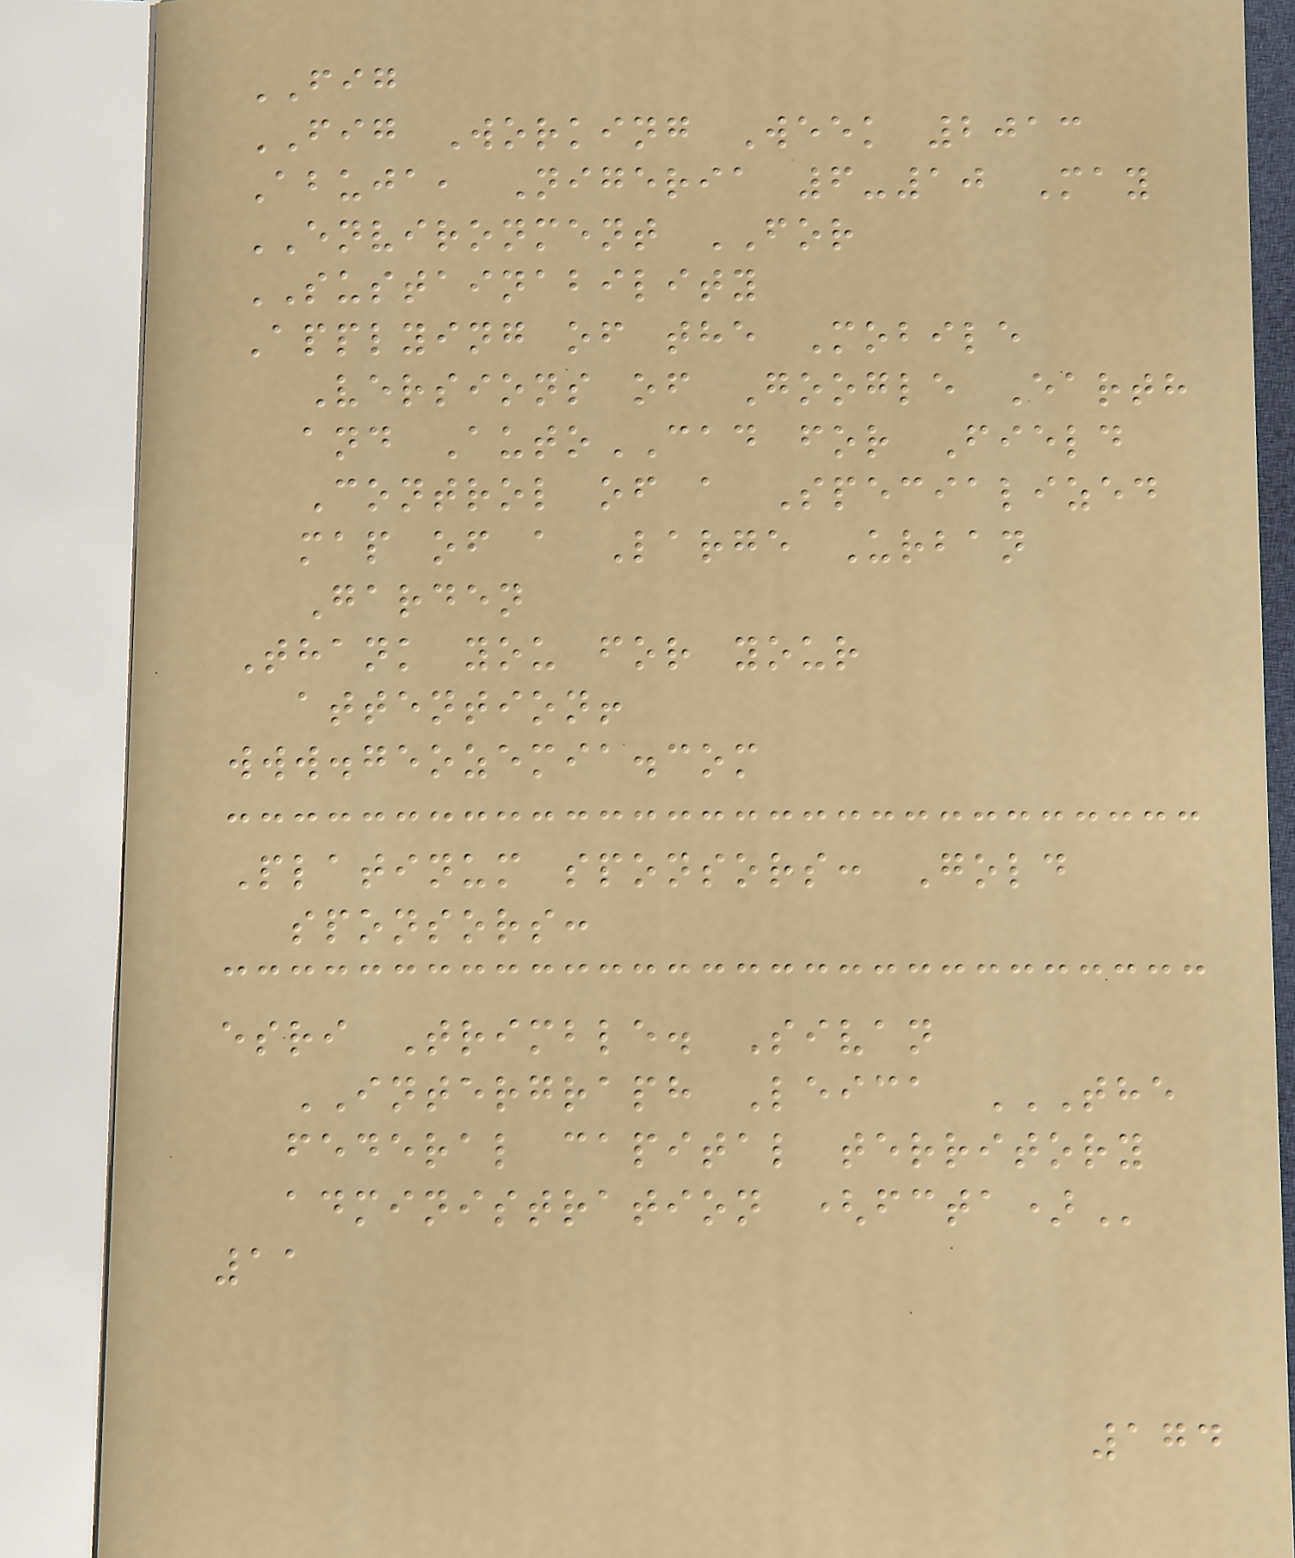FIG
FIG Working Week 2013
Abuja, Nigeria 6-10 May
ENVIRONMENT FOR
SUSTAINABILITY
Applying of the Mobile
Versions of Google Earth
and AutoCAD for Field
Control of a Specialized
map of a Large Urban
Garden
Thank you for your
attention!
www.geozemia.com
Platinum sponsors: Gold
sponsors:
esri Trimble. Sivan
INTERGRAPH Leica THE
FEDERAL CAPITAL TERRITORY
ADMINISTRATION (FCTA)
11
174
